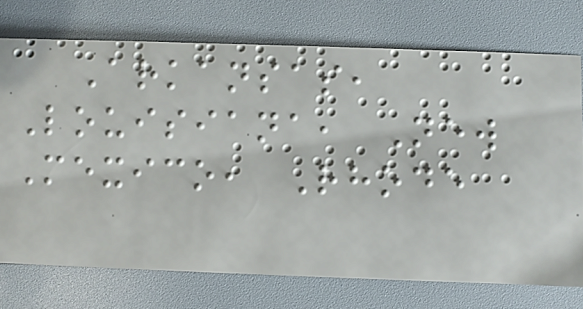Arkansas,
Louisiana, New
Mexico, Rhode
